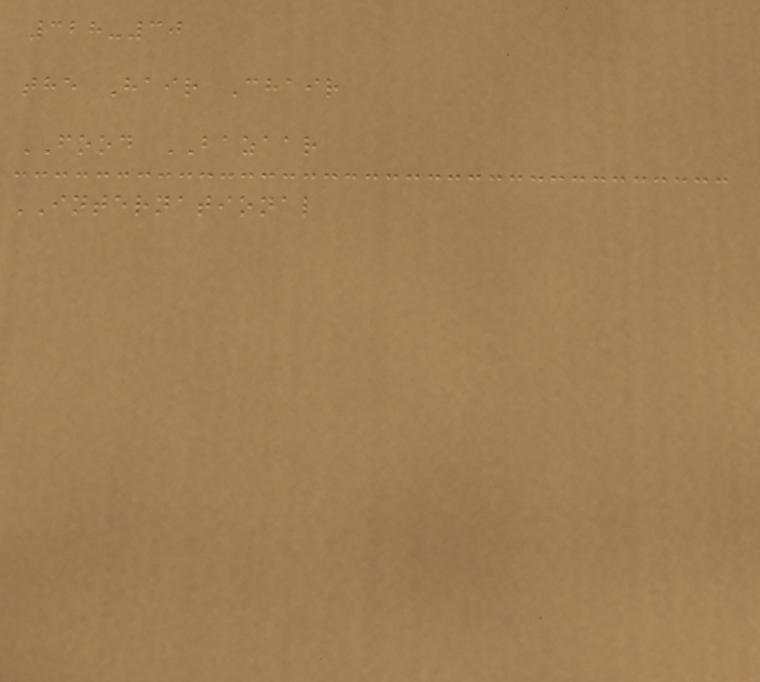328-30
the Hair Chair
FOOD BAZAAR
INTERNATIONAL
